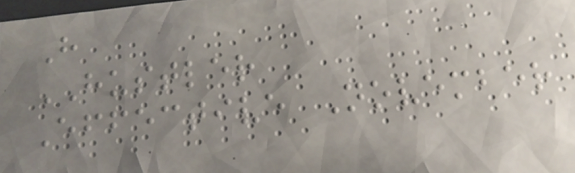H
HUSTLER
Effective November
